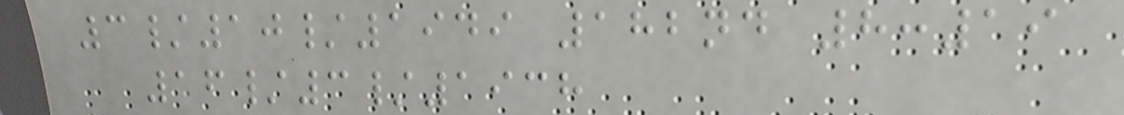3/10/1949 182nd 8:19
16/3/1938
